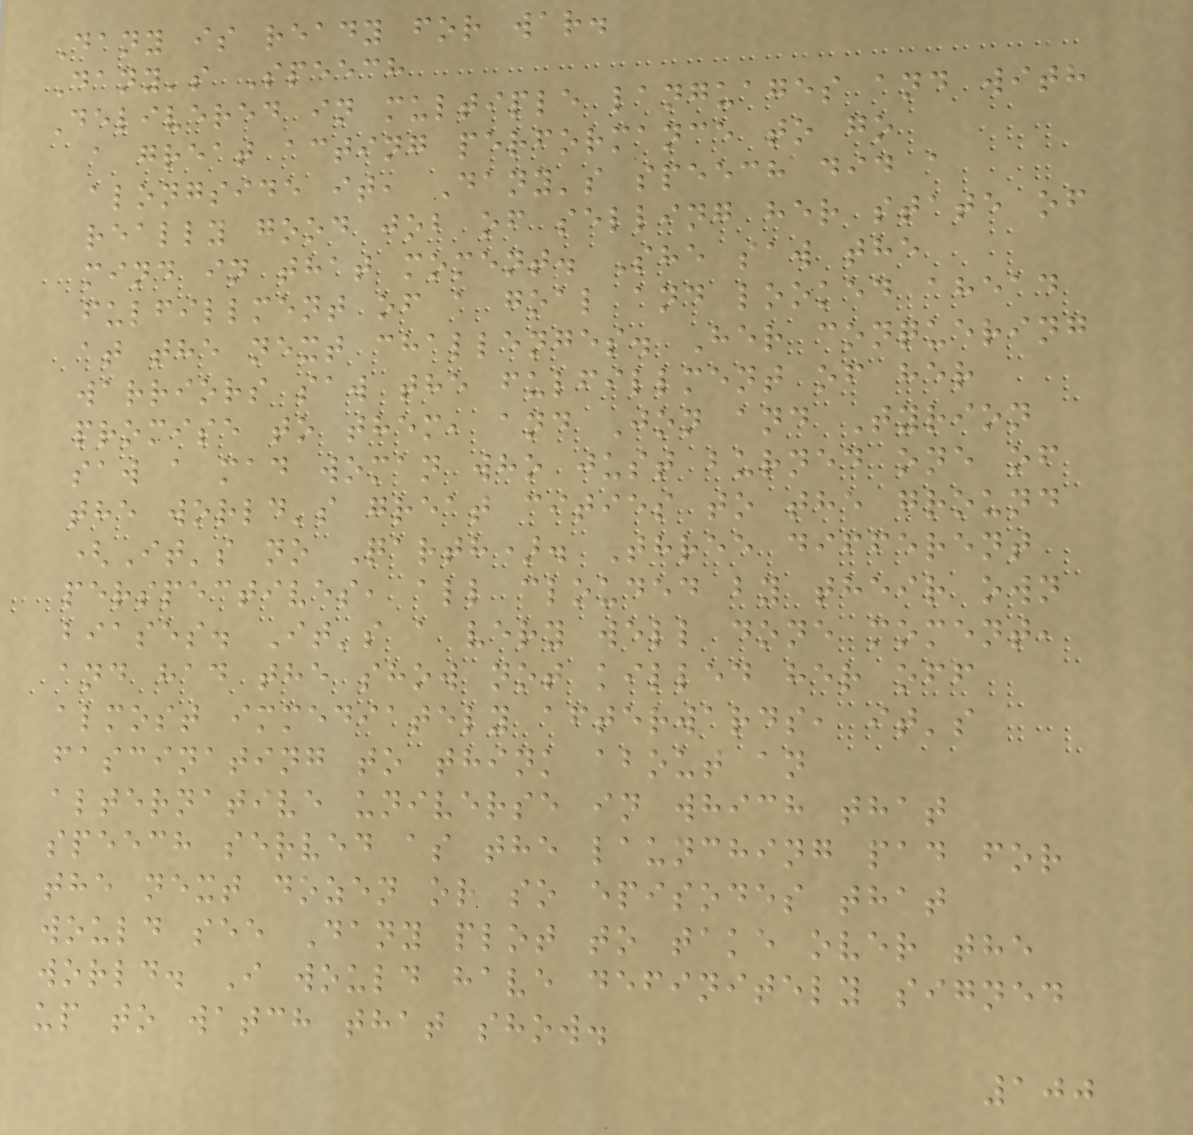Dany is ready for war.
Dany's Speech
Delivered in multiple languages and with
a great acting performance to go
alongside it, Dany's speech did a
really good job of selling her state of
mind in that moment. She saw the
fulfillment of a goal and looked ahead
at the next challenges. Her conquering
warriors saw the fulfillment of her
promise to them, and Jon and Tyrion
saw a mad woman who just burned one of
the world's great cities to the ground
(It's no Qarth). Three different
perspectives, all clouded by their own
biases. It's a very well done moment,
and had the show not killed her off
almost immediately afterwards, it's
fascinating to think about an
alternative universe in which that
speech served as the launching pad for
the next dozen or so episodes that
would see Dany plot to take over the
world. I would have definitely signed
up to watch that show.
100
